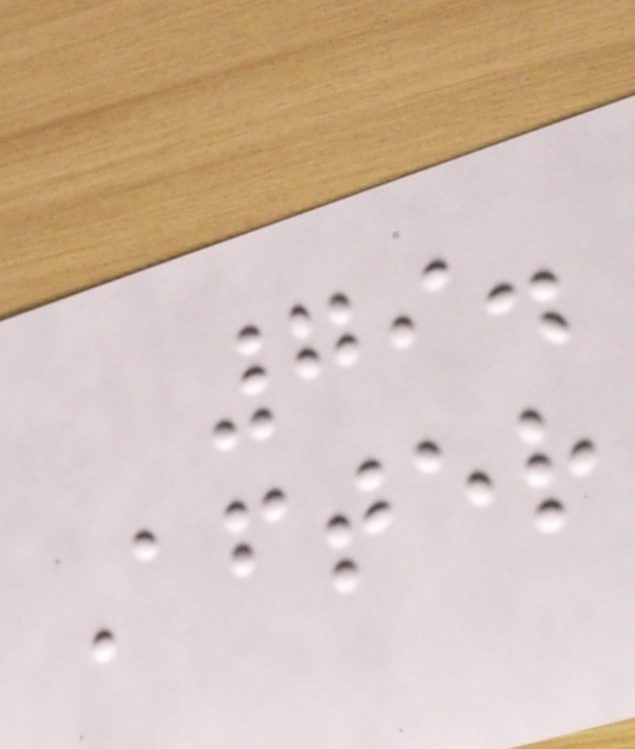79.
After
